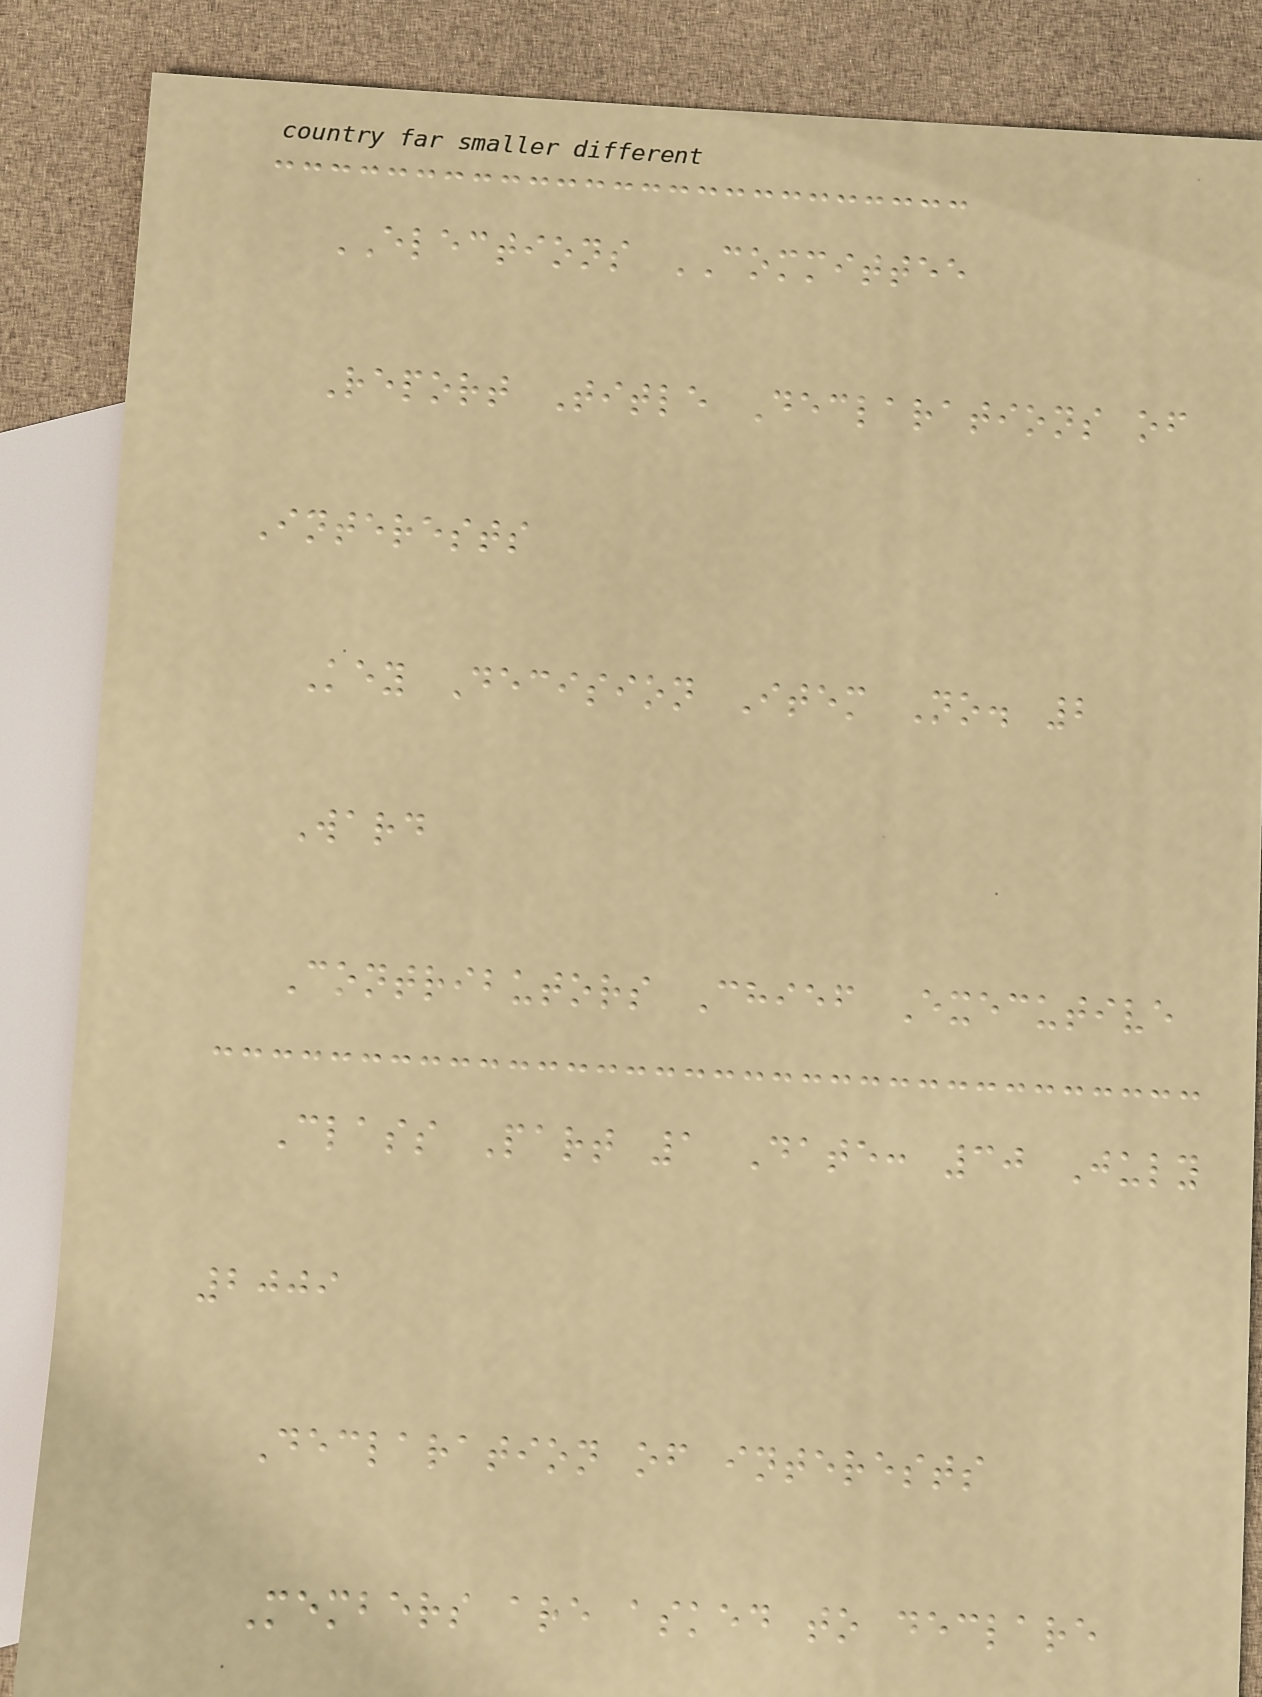ELECTIONS COMMITTEE
Report Title Declarations of
Interests
Key Decision Item No. 2
Ward
Contributors Chief Executive
Class Part 1 Date: 30 July
2009
Declaration of interests
Members are asked to declare
